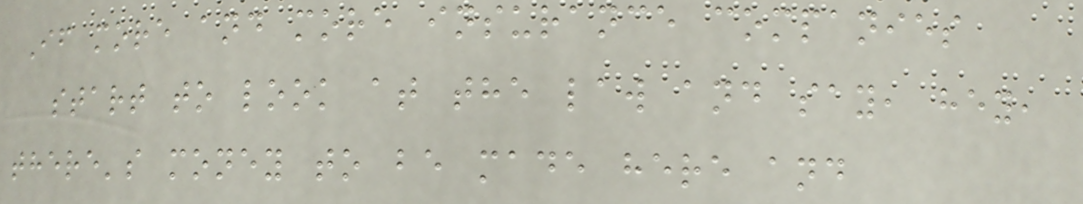If more and more insurance companies
start to look at the law and say, hey,
there's money to be made here and
